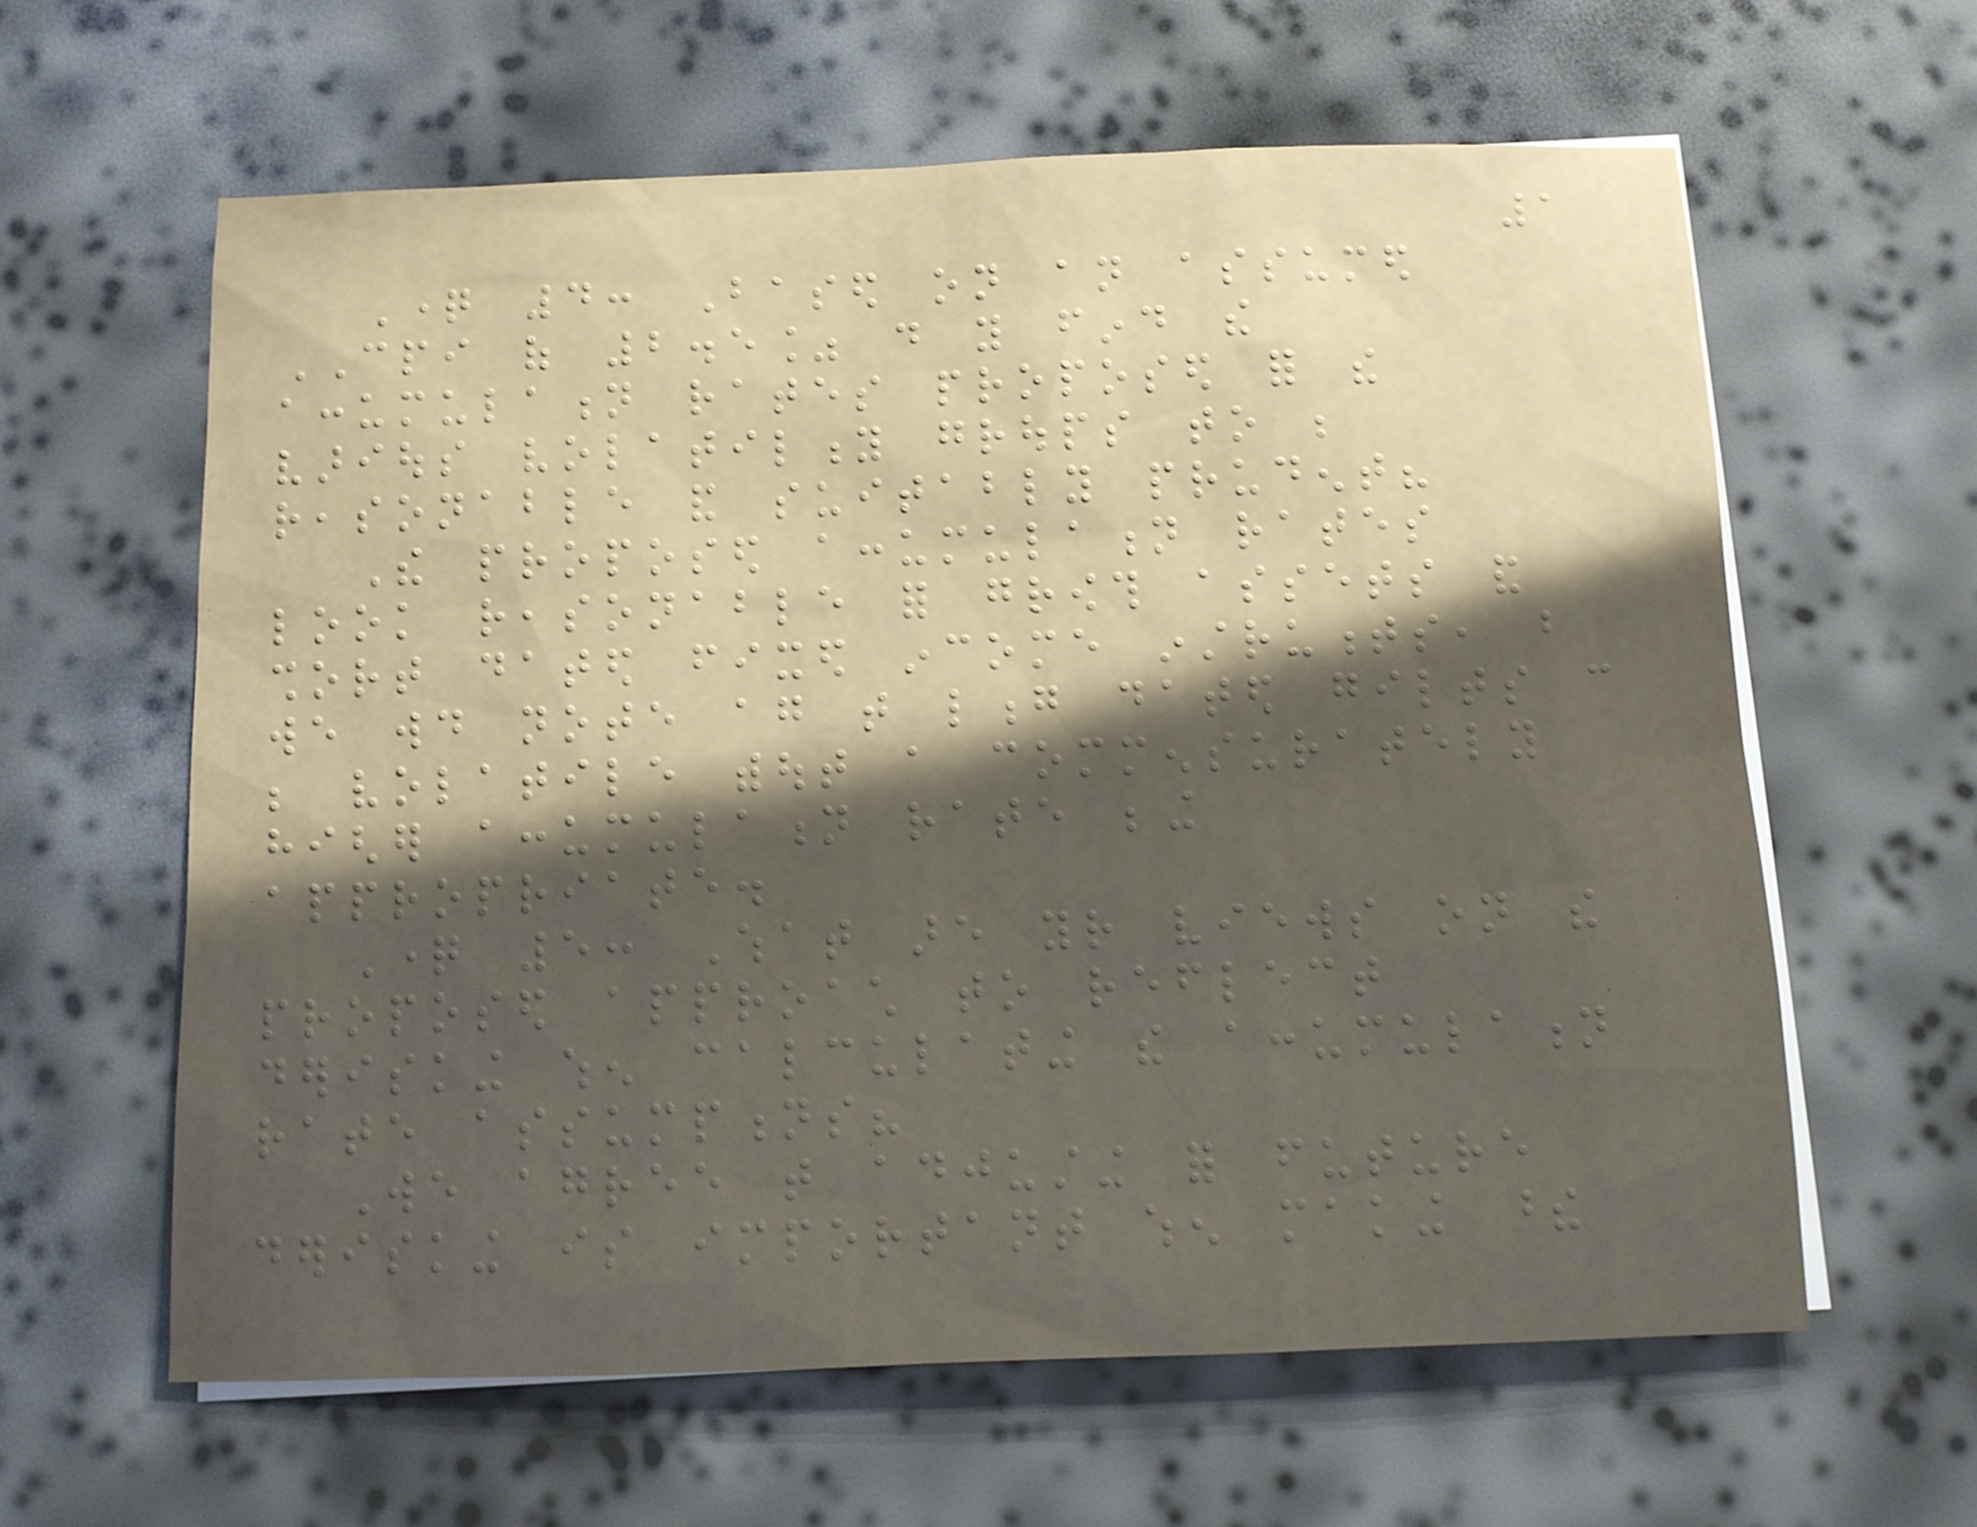1
Question 4: Based on an assumed
CPI of 2.5% do you find the
accumulation rates proposed for the
various volatility groups to be
reasonable and suitably prudent?
The proposed accumulation rates
look reasonable for growth assets and
short dated fixed income instruments, but
we would note again that long dated gilts can
be volatile without a commensurately
higher accumulation rate being
appropriate.
Question 5: What are your views on the
proposed approach to reflect
derisking when calculating the accumulation
rate assumptions?
We agree that adjusting for future
derisking is important when making these
